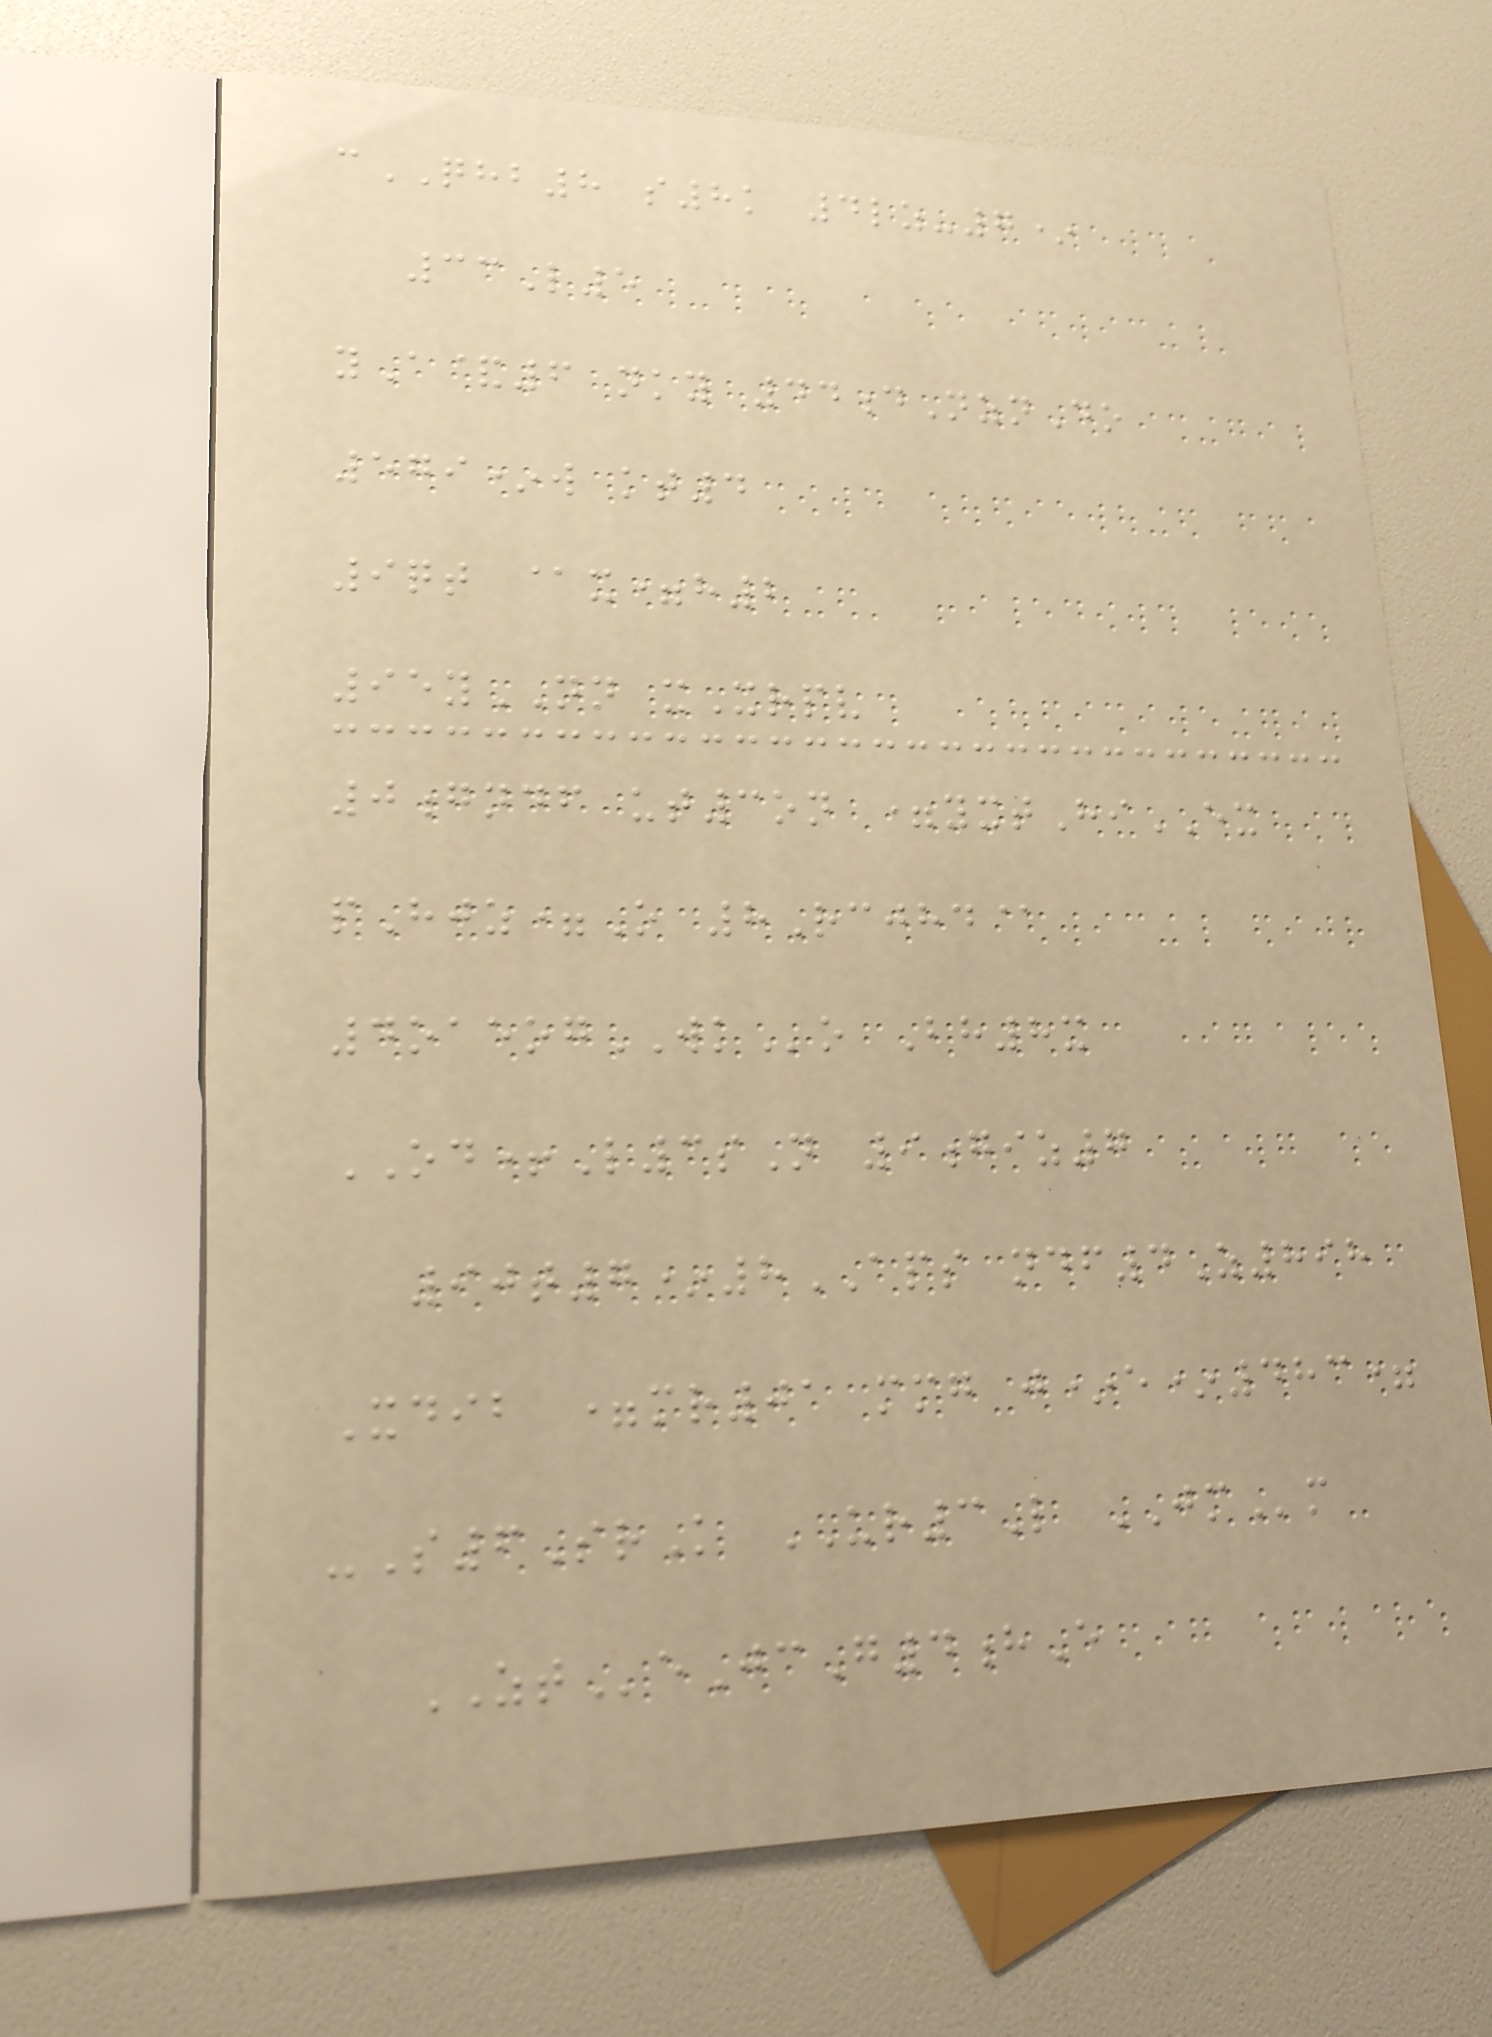cQHB8 s8k 4lz-7*
33L5
yA&6 nky 44dNznDo
579*w kt4
9qt @x=h2
95yNN xXrpv
0gndf ut3on =yxtHiEX
pHjz=O 8Rcjhd@
4oaeogWKo Bh8x
OD+L3sN 9giz7
90t7*8APS ndf4Z898
Xdib =mr01 mmg j*e*483=
-S6SrK UR3L JMm
ZTeJcG4hE
